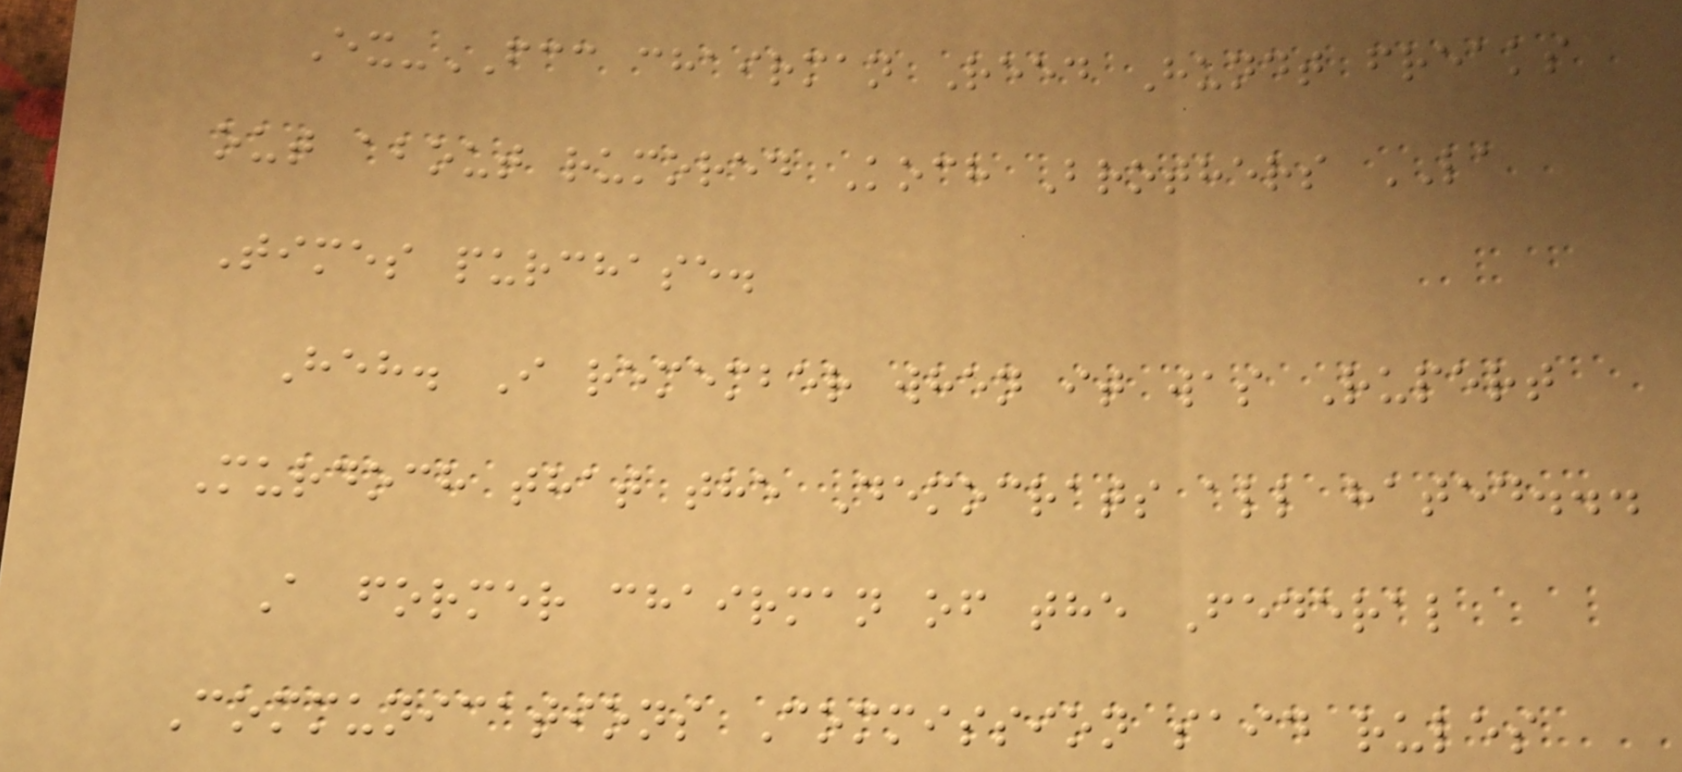Ex-FCC chairman Reed Hundt freaks
out about rumored Koch Brothers LA
Times purchase.
Heh. I remember when it was Rupert
Murdoch that the Democrats all hated...
A former chairman of the Federal
Communications Commission said rules
